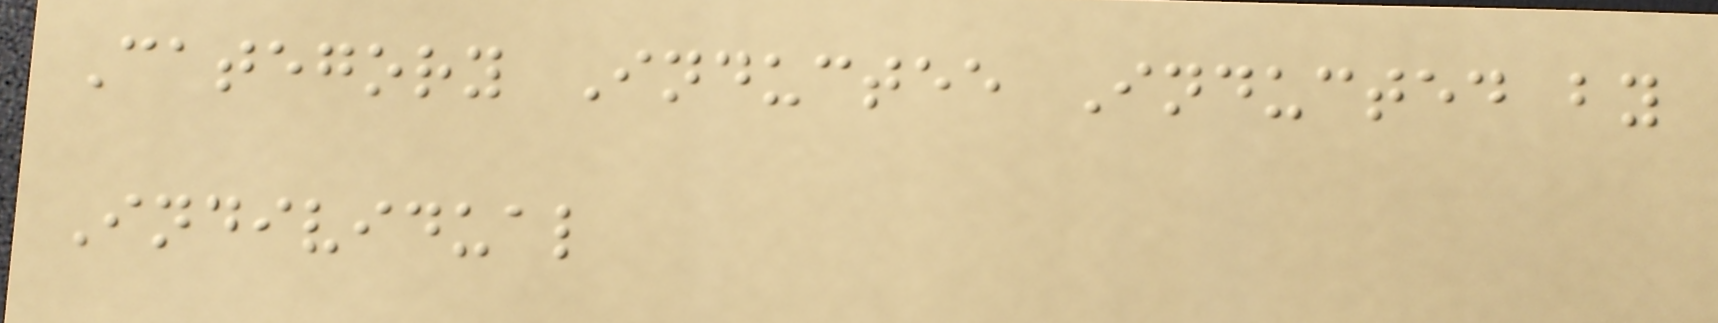Category Inductee Inducted by
Individual
